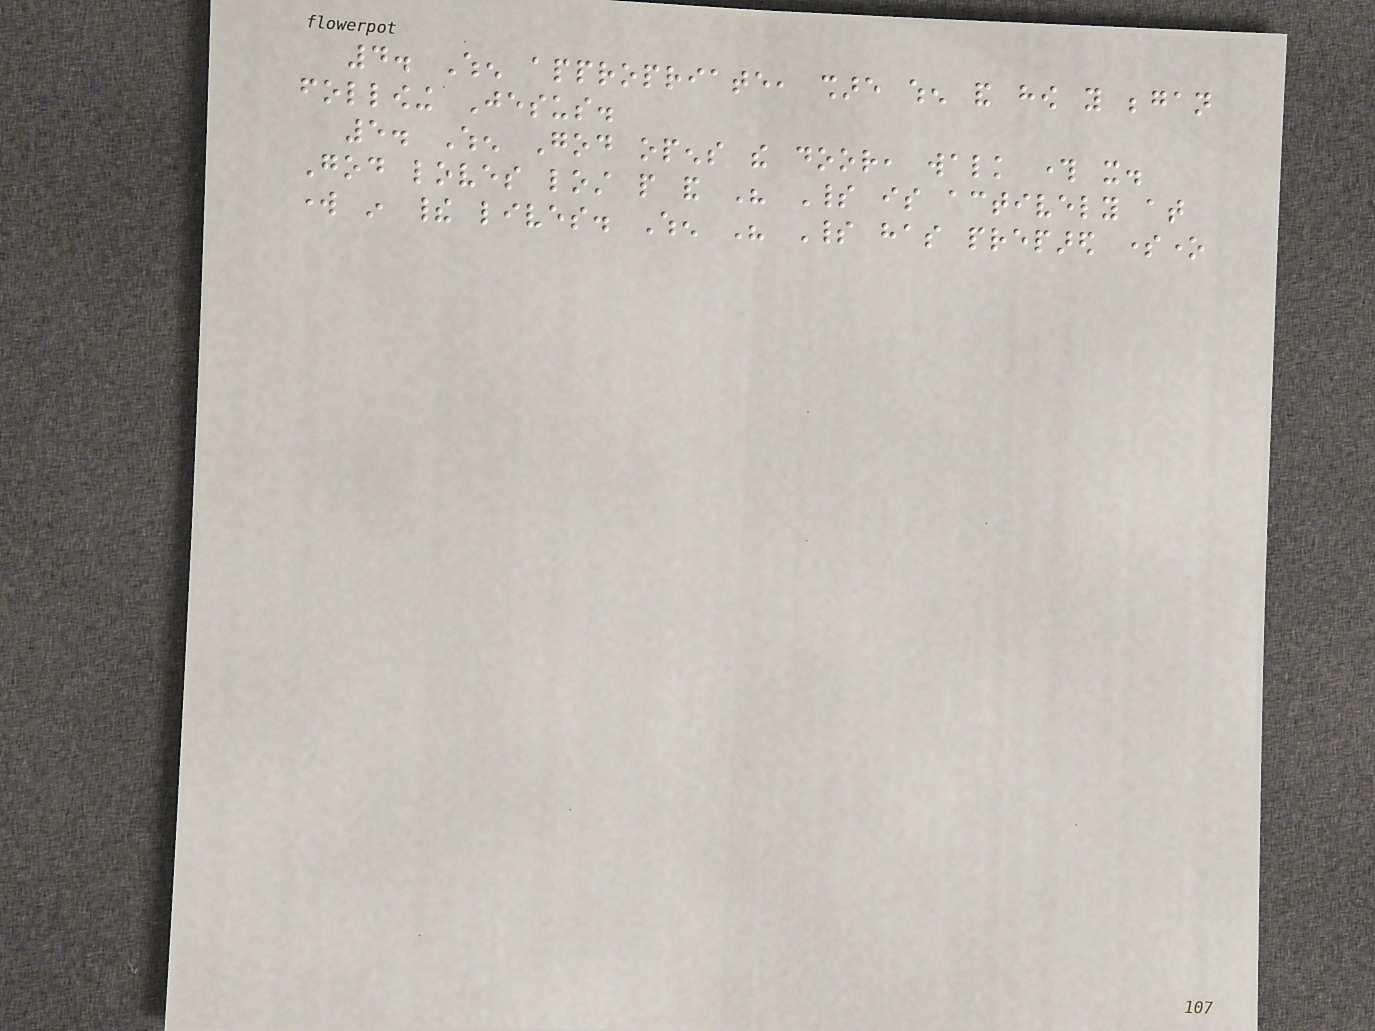4. When appropriate, share when and how you began
following Jesus.
5. When God opens the door, walk through it.
God loves lost people and His Spirit is actively at
work in their lives. When His Spirit has prepared someone
